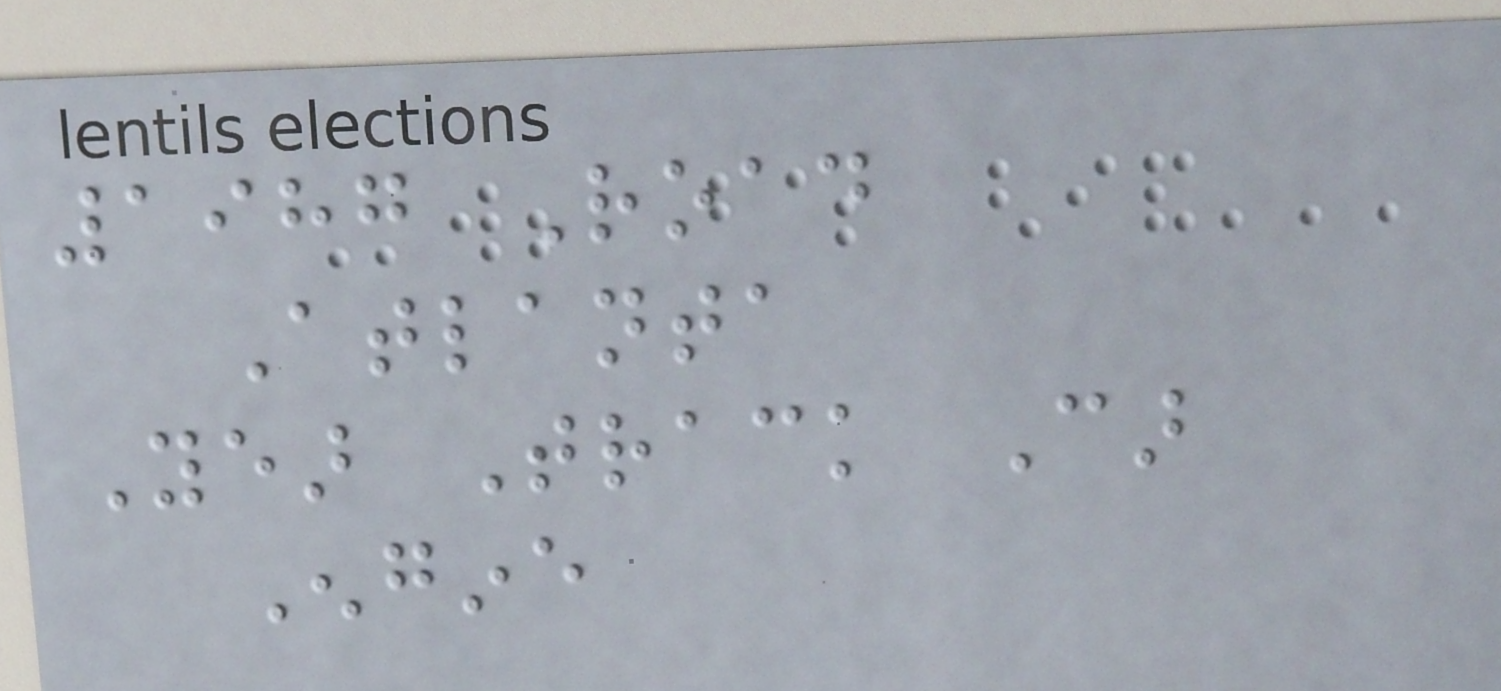1987 Road
Atlanta
Year Track Car
Engine
